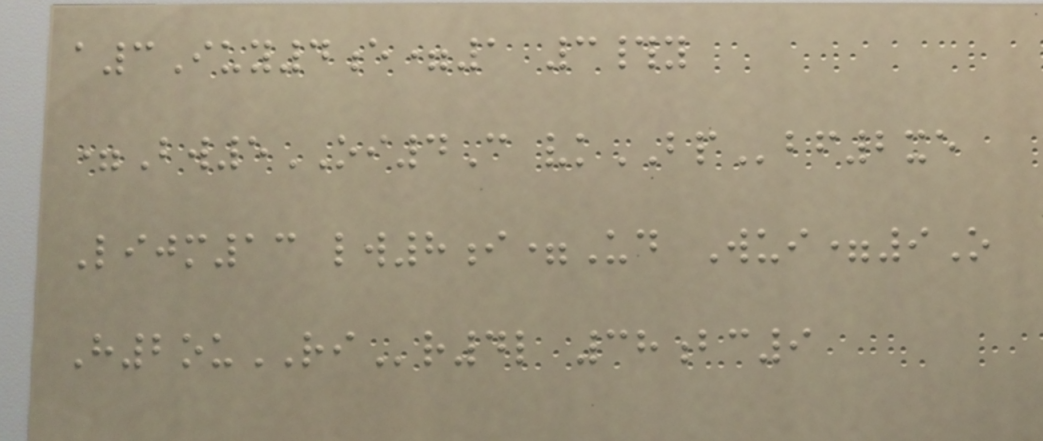a3Iuy4e=1 3#y
=Bw5OI4C vkBPbf2xe
Lijm13 lw8i=Ud Wui=9O
H2ouRIr4l 38bc9
